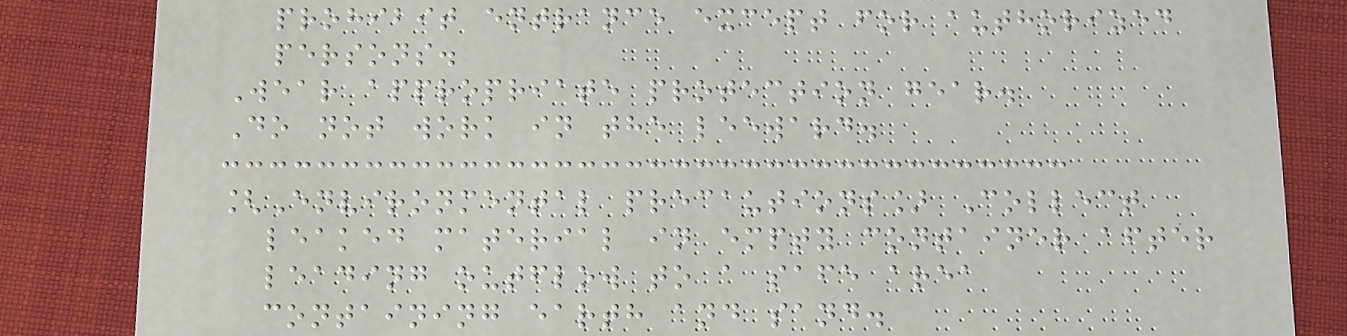prohibit entrance except for authorized
persons.
Wear appropriate protection gear.
Do not work in the leeward.
[Environmental precautions] Collect
leaked material in empty container after
leading outflow to a safe area
containing earth and sand.
